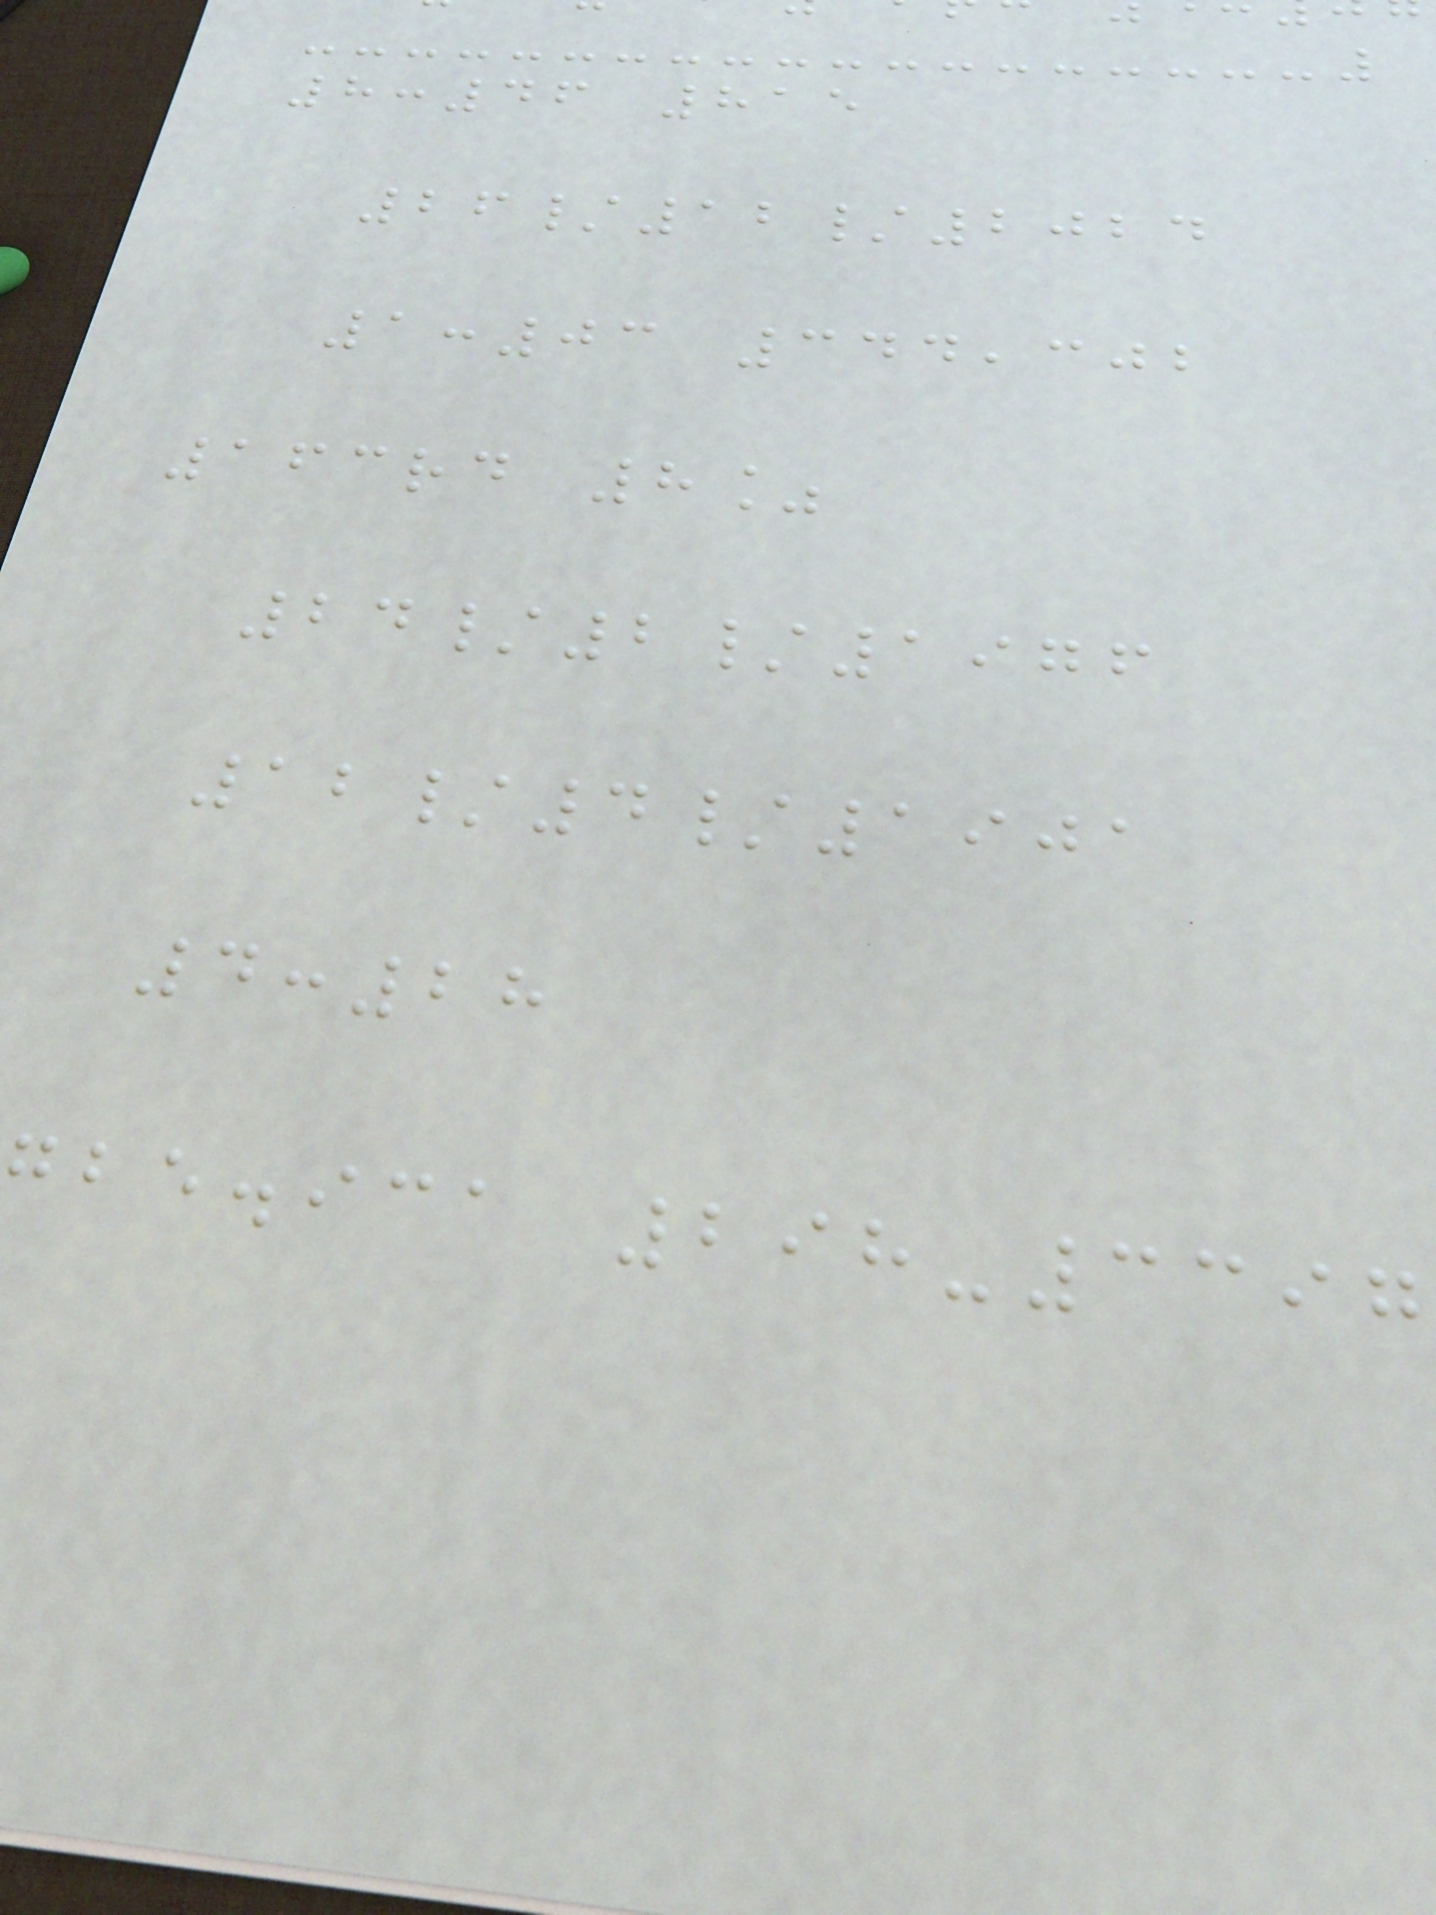8:46 815
26/12/2024
1:03 344,302
163rd 8%
24/2/1976
12/4/1901
4:28
be.ica 298-3397
